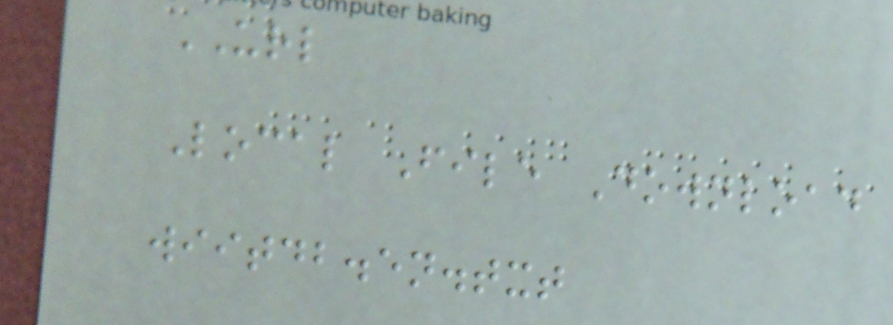URL
Local File Download
wiitdb.en.txt
